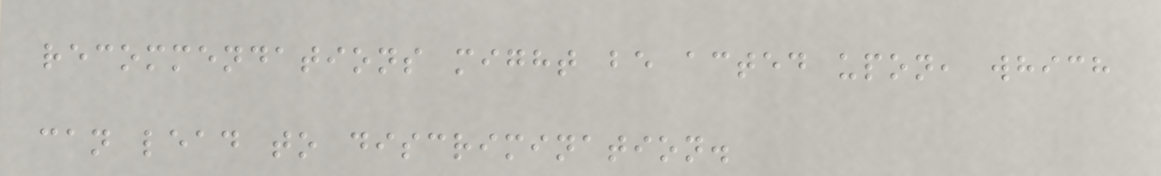recommendations might be acted upon, which
can lead to discrimination.
